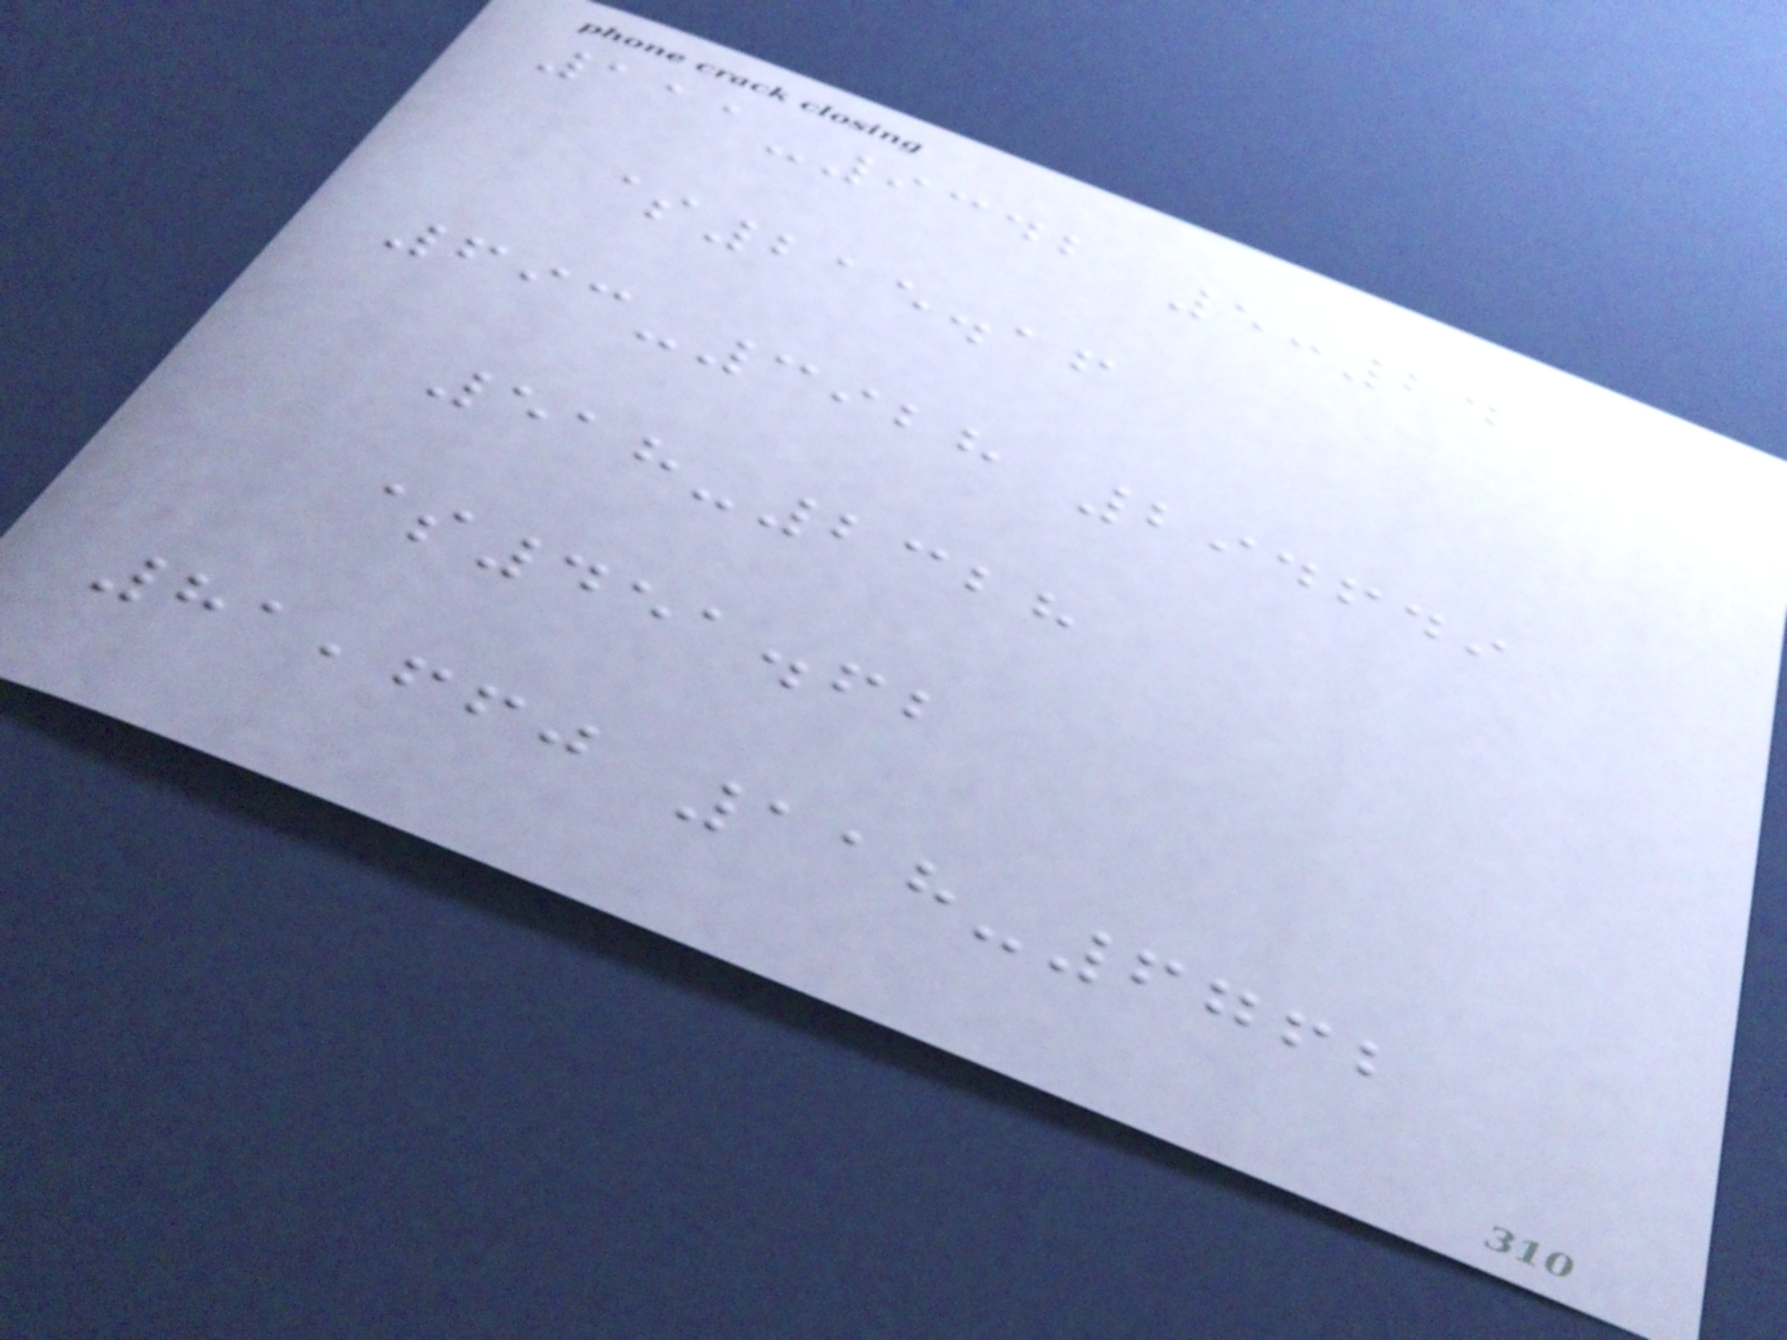111-9342 5:24
$215.16
693-3928 294649
518-2328
$451.62
81,660 118-6762
